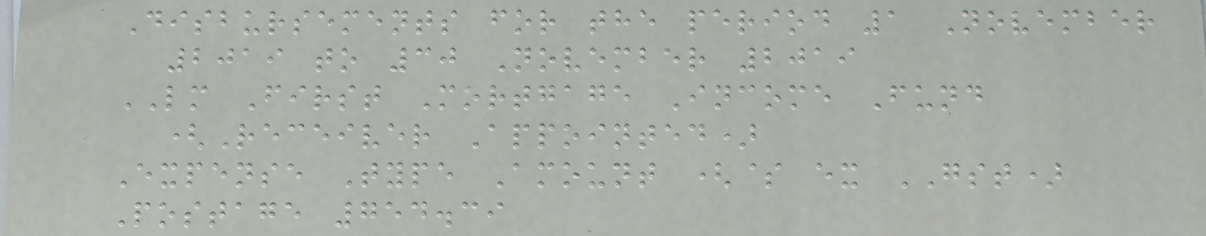Disbursements for the period 1 November
2019 to 30 November 2019
LM First Mortgage Income Fund
(Receiver Appointed)
Expense Type Amount ($ ex GST)
Postage 754.39
